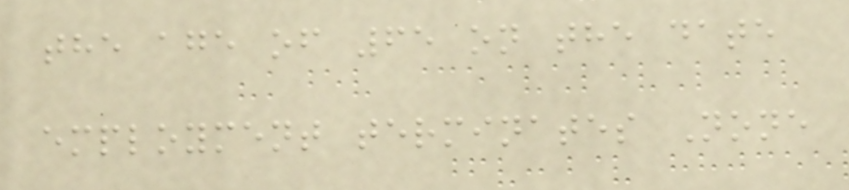the age of 65 on the date
employment terminates None
